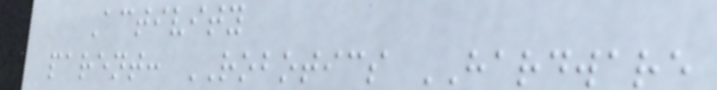Activity
parent: ROBOTICS HARDWARE
